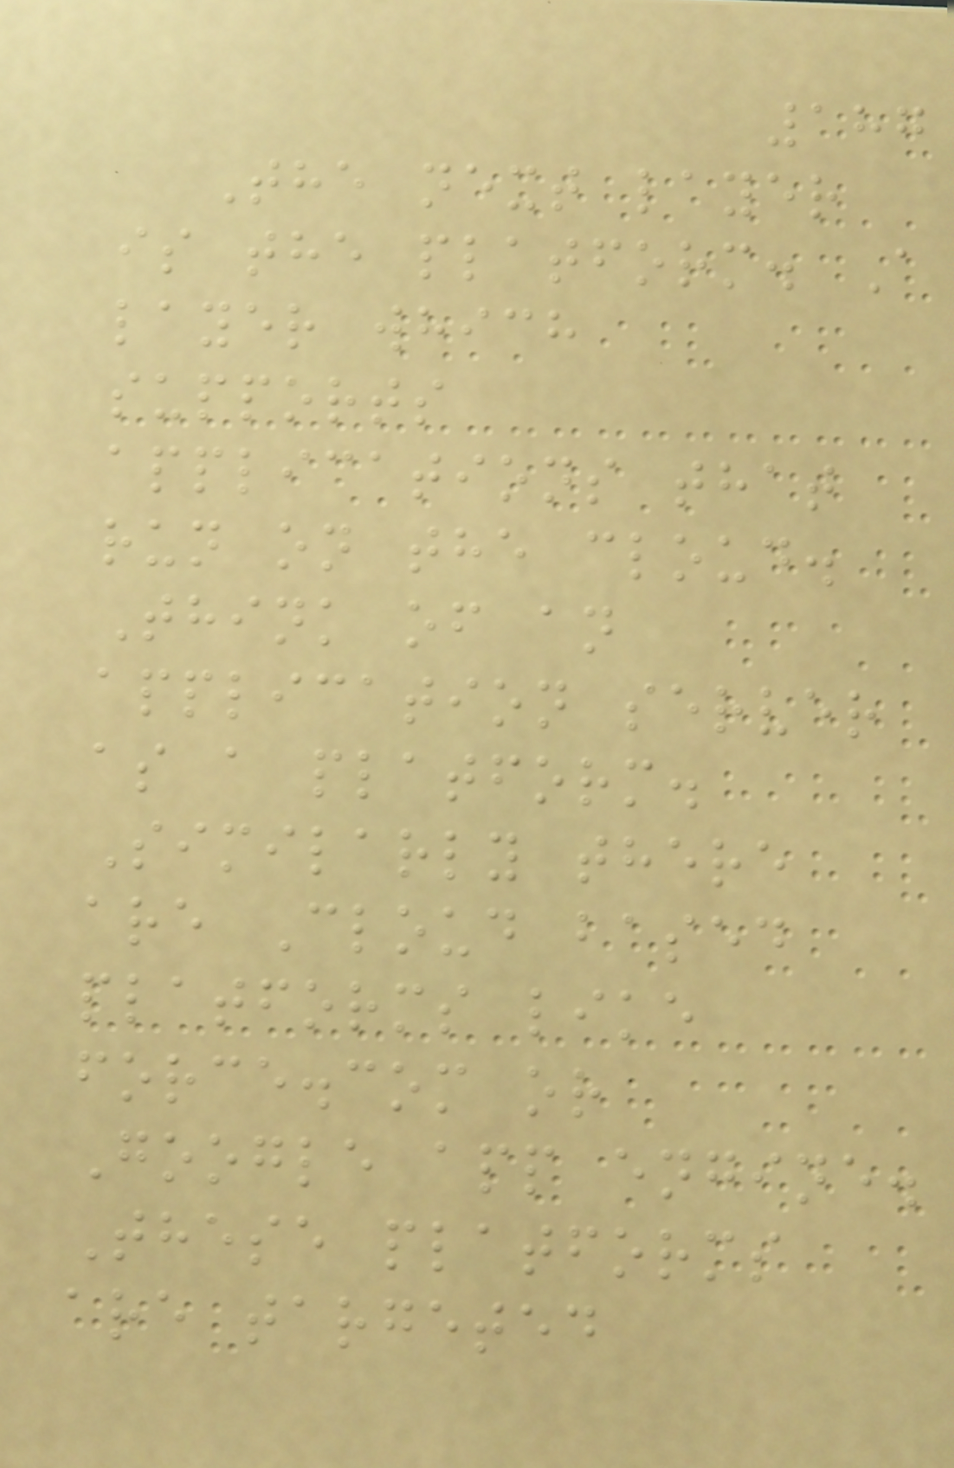187
The next layer
is the platform. A
layer which
supports
applications that
run on the cloud.
Think of an
application server
as a platform.
Similarly there
are Cloud based
platforms like
force.com or
Google app engine.
These platforms
are targeted
